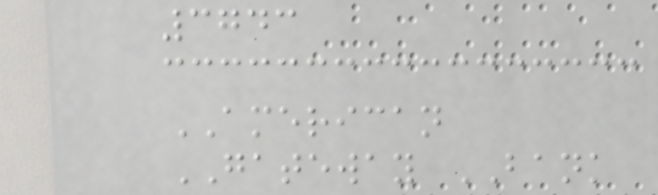3743
AMERICAN
GATEWAY BANK
